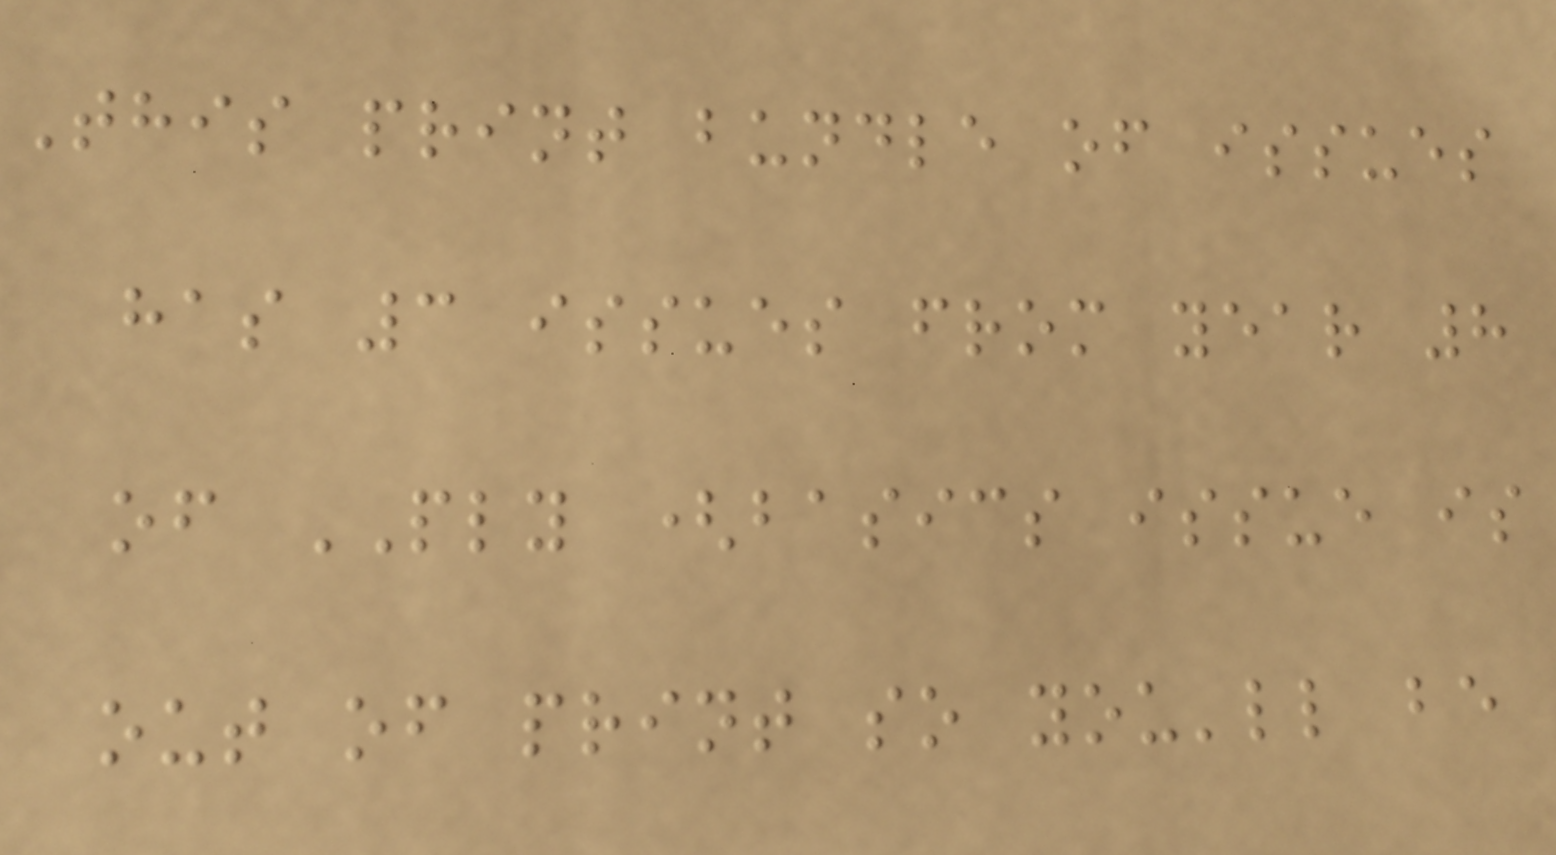This print bundle of issues
has 3 issues from year 8
of PLY (basics issue is
out of print so you'll be
